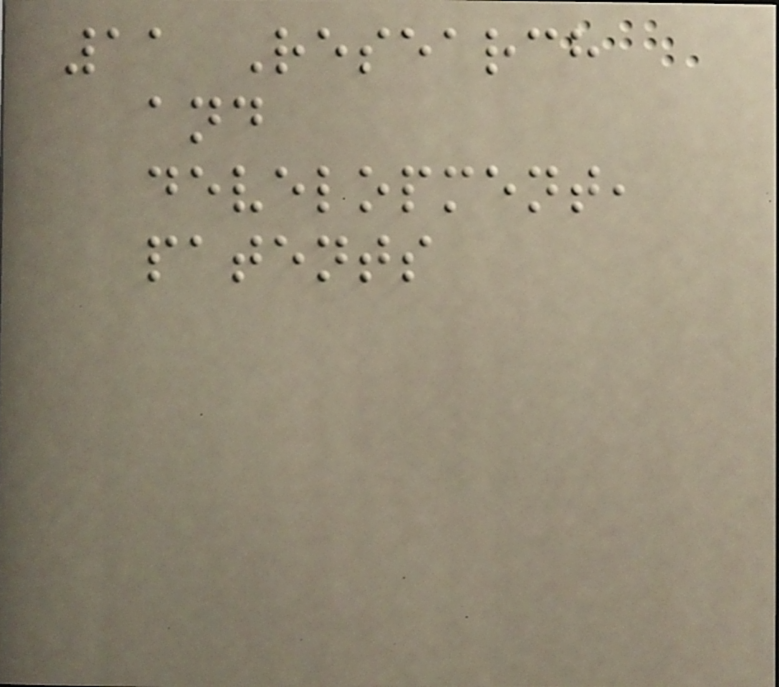11 Research
and
development,
patents
